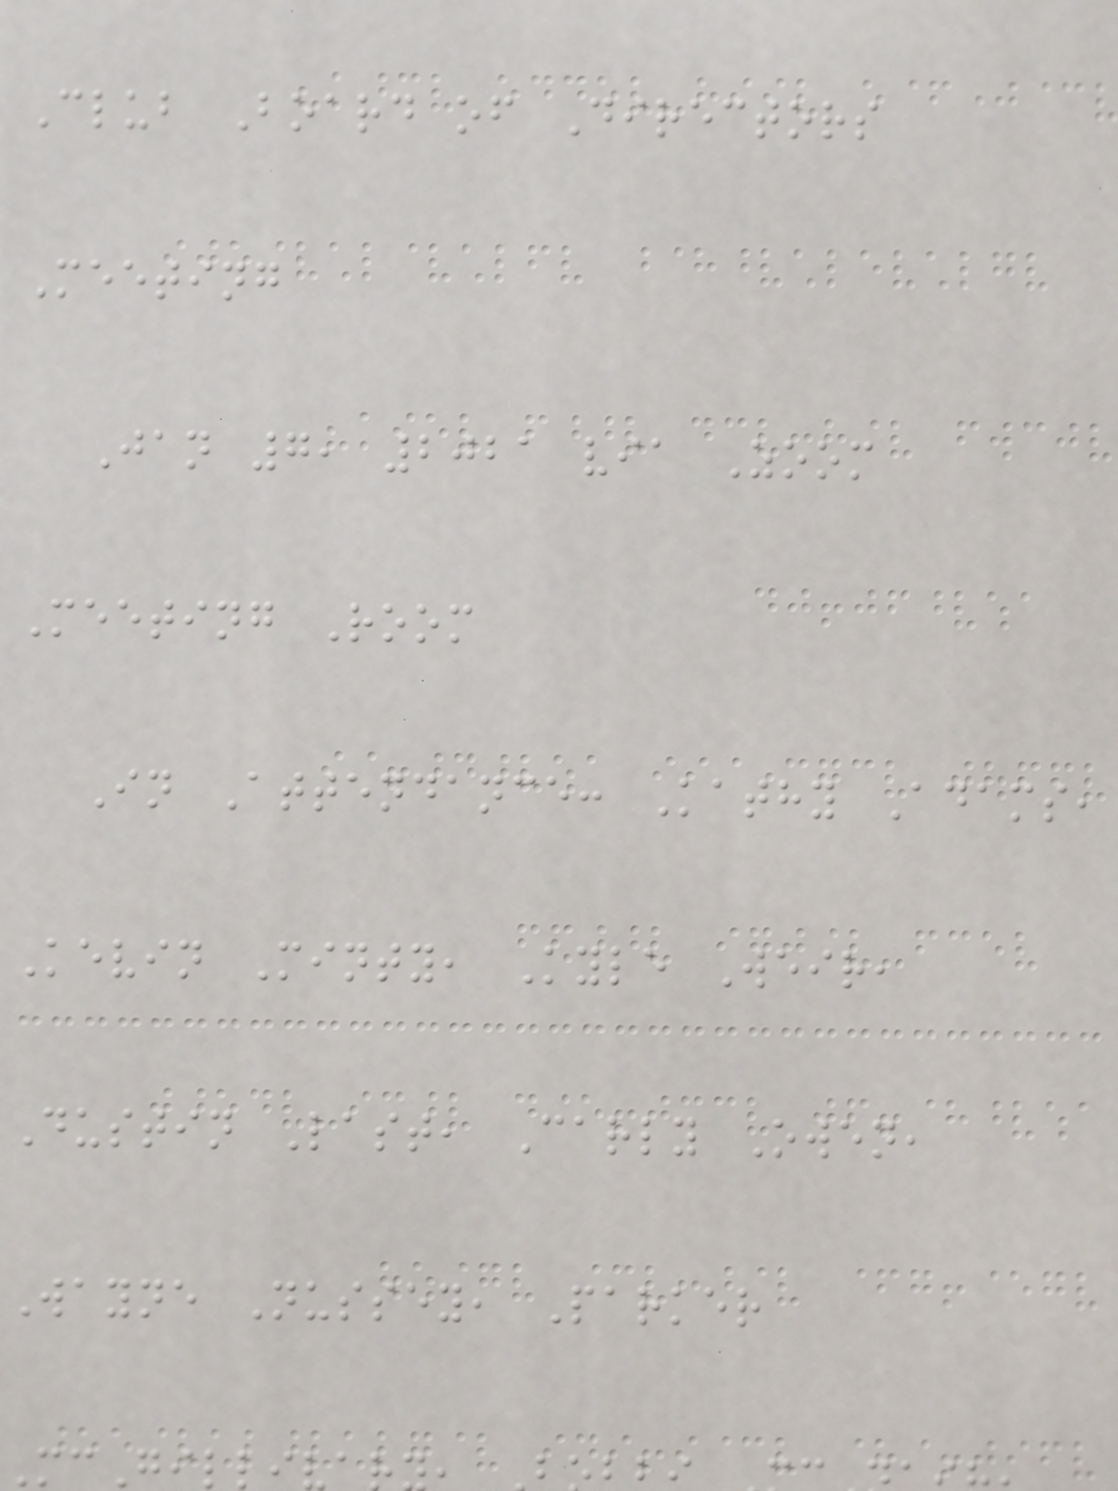Club Board of Directors
Meeting
Jan 7, 2021 via Zoom
Meeting Room
In Attendance: Kathy Adams,
Kevin Minty, Kyle Weir,
Dustin Last, Carly Owen,
Wayne Nussey, Parker
McGilli
